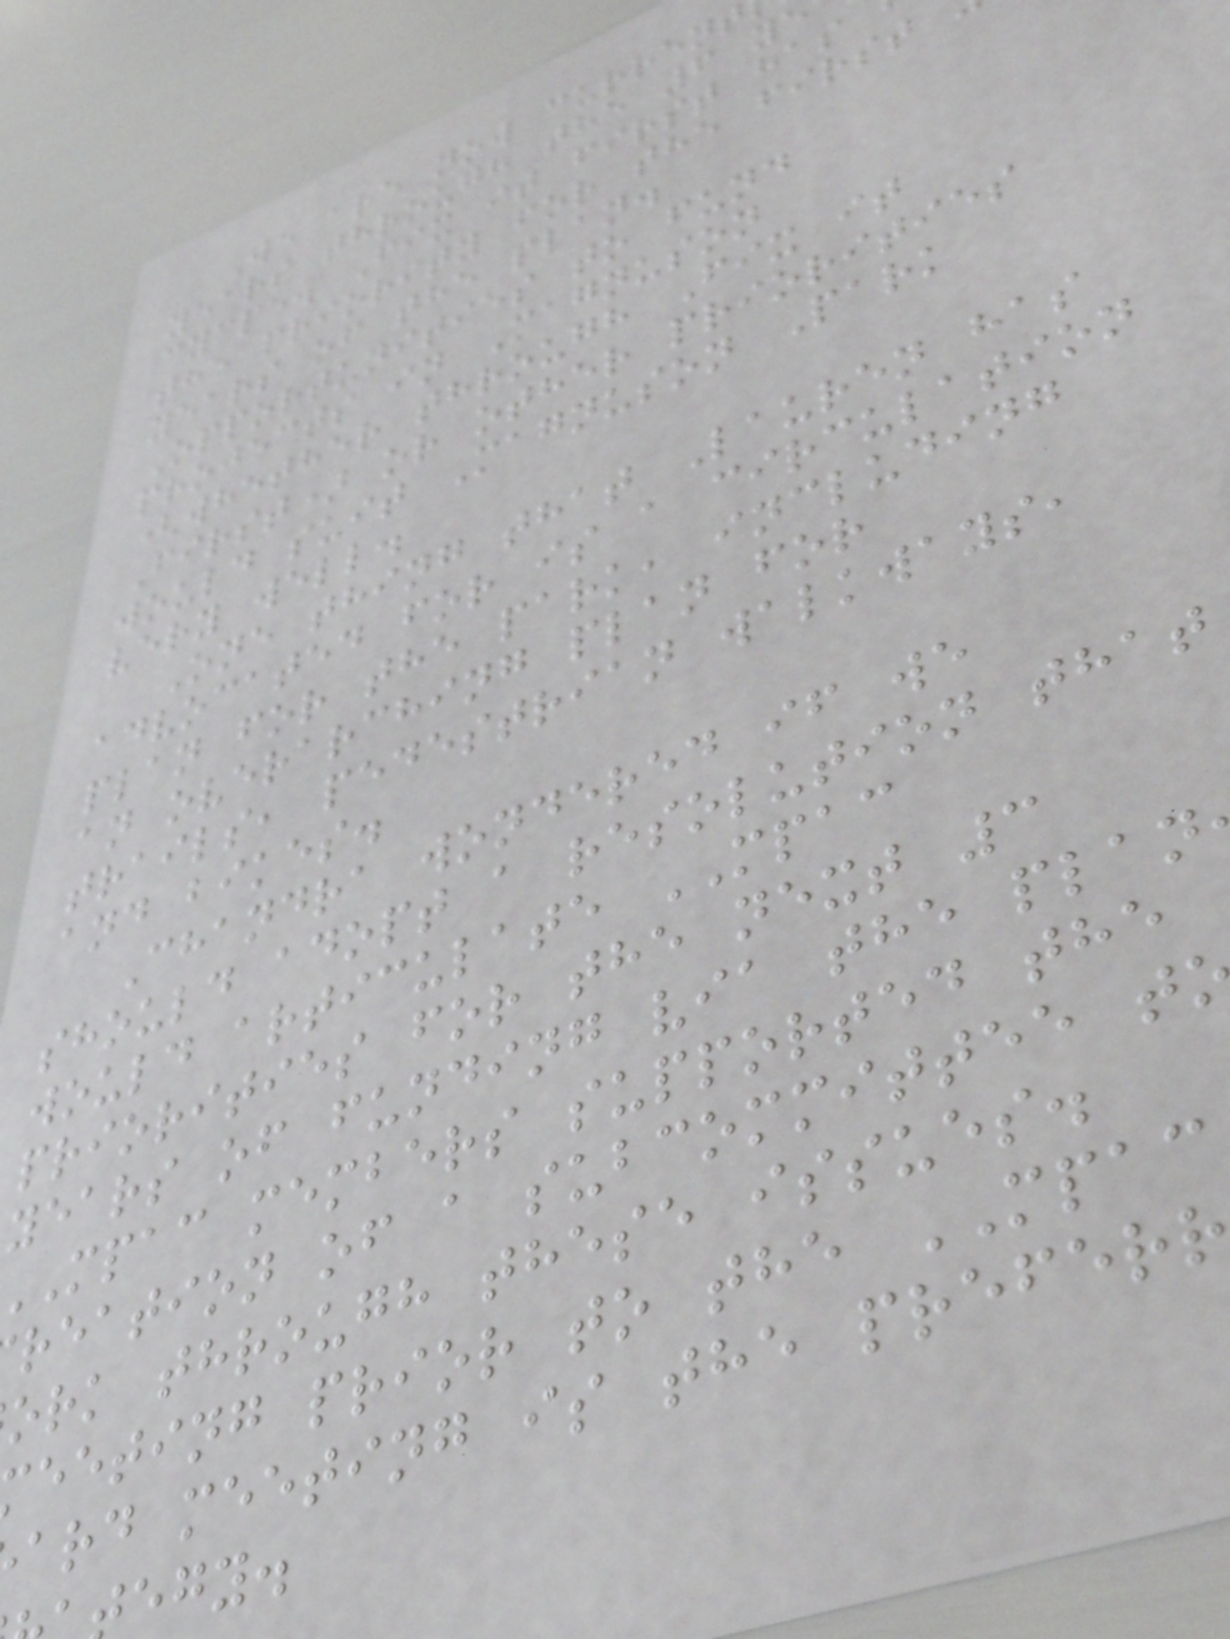We are now current
years through the 6 ye
cycle. Fix it first has
the priority for the first
years of the plan.
Opportunities to fund
projects in Magnuson
(whether through Fix it
First) or other priorities
would suit Magnuson Park
very well.
One thing that Lauren has
advocated for is a circulation
plan for the park, including
an overarching plan for
trails, pedestrian walkways,
and bikes.
Chandra wondered if we
should adopt a resolution that
would articulate MPAC
priorities for the next 3
years of funding via the plan
mpac members supported the
reation of a subcommittee t
ork through these issues.
eeting prior to the MPAC
ard meeting is the preferr
egy.
